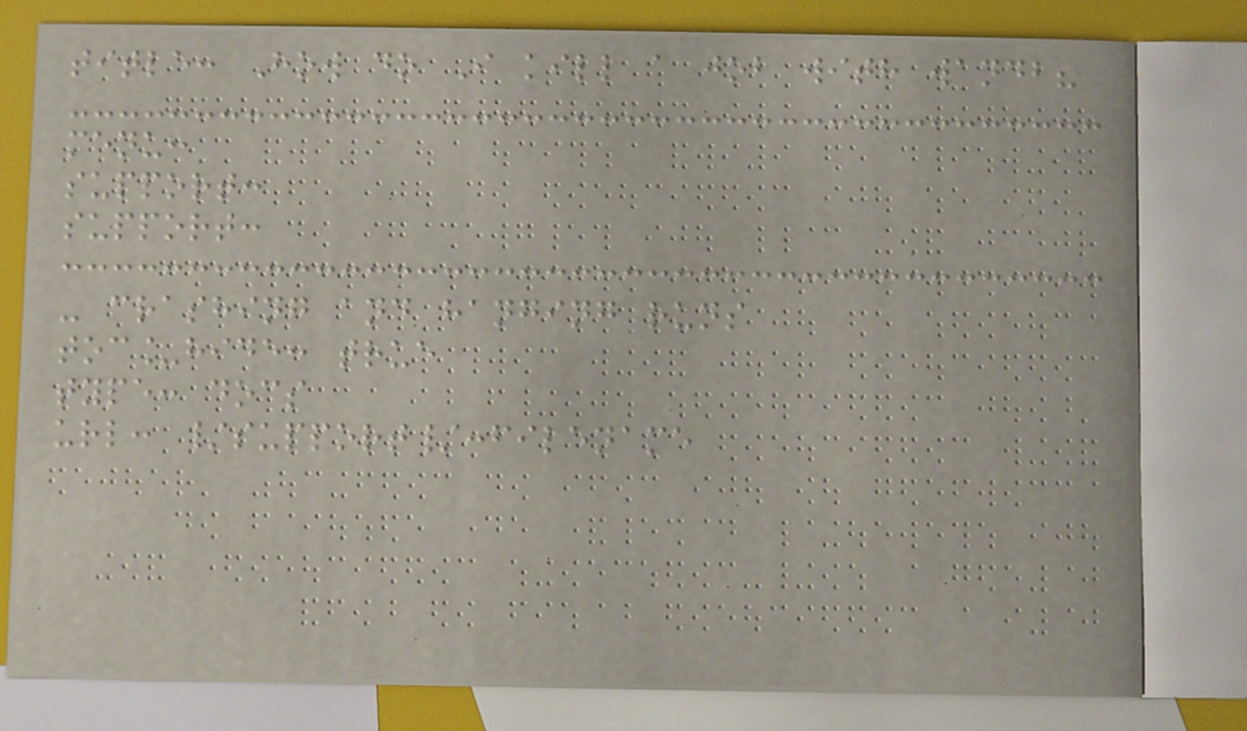title: How do I kill a job with wandb?
menu:
support:
support:
- crashing and hanging runs
toc_hide: true
type: docs
url: /support/:filename
